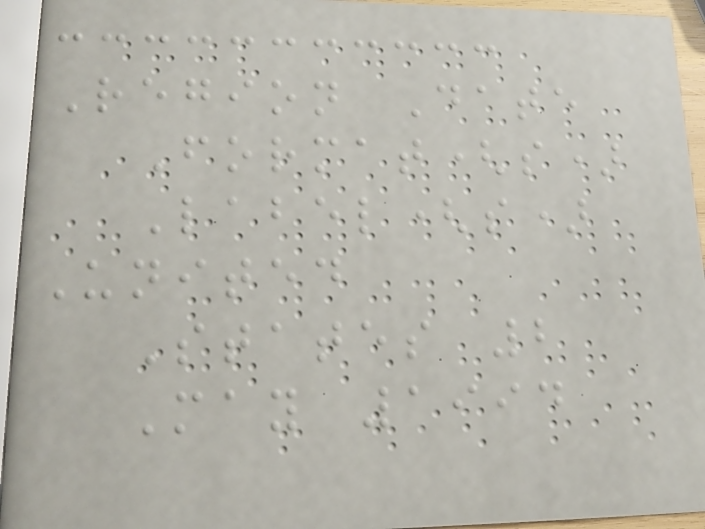Region Date
Format(s)
Label(s)
United
States 2
May 1994
